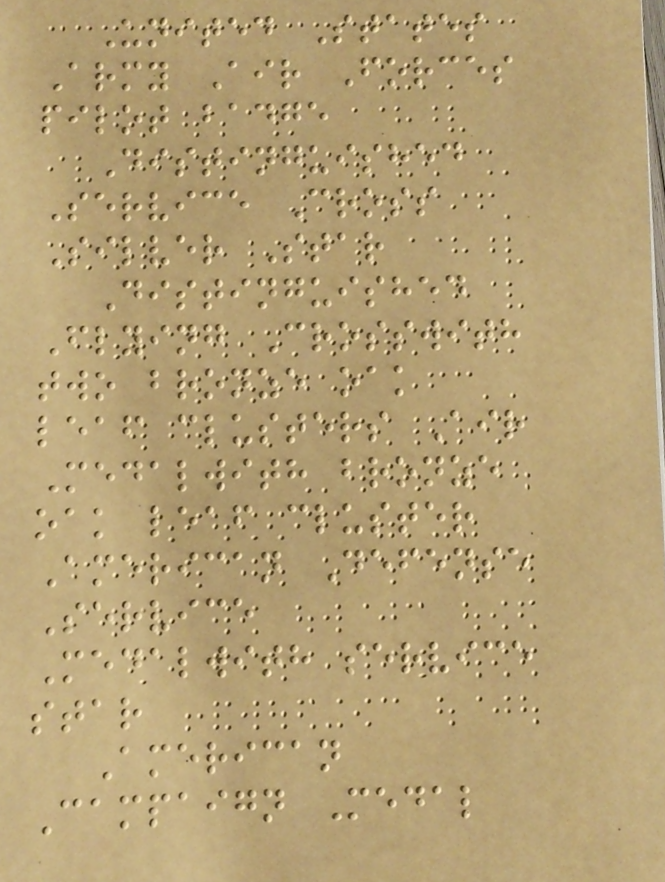United States
Army Air Forces
pilot badge
Distinguished
Service Cross
Silver Star
Distinguished
Flying Crosswith
two bronze oak
leaf clusters Air
Medalwith bronze
oak leaf cluster
American Defense
Service
Medalwith service
star
American
Campaign Medal
